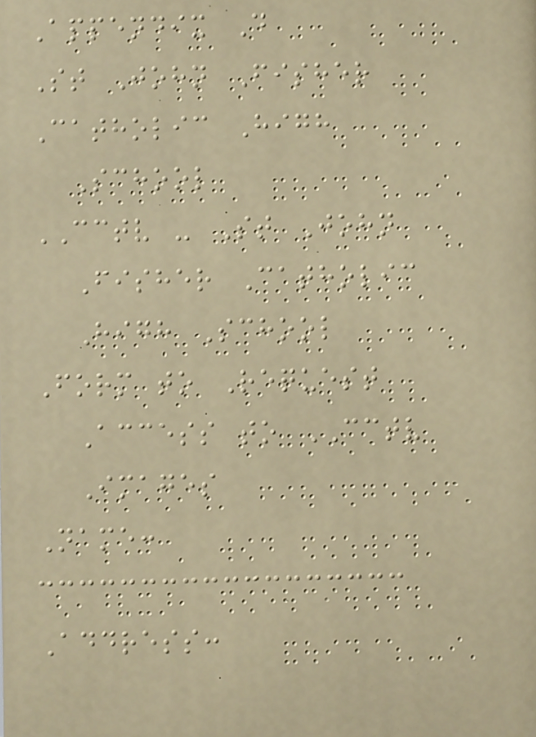Appendix D
St John Fisher
Catholic High
School
CCTV - St John
Fisher Catholic
High School
Form to Request
Access to CCTV
Images
Name:
Address:
